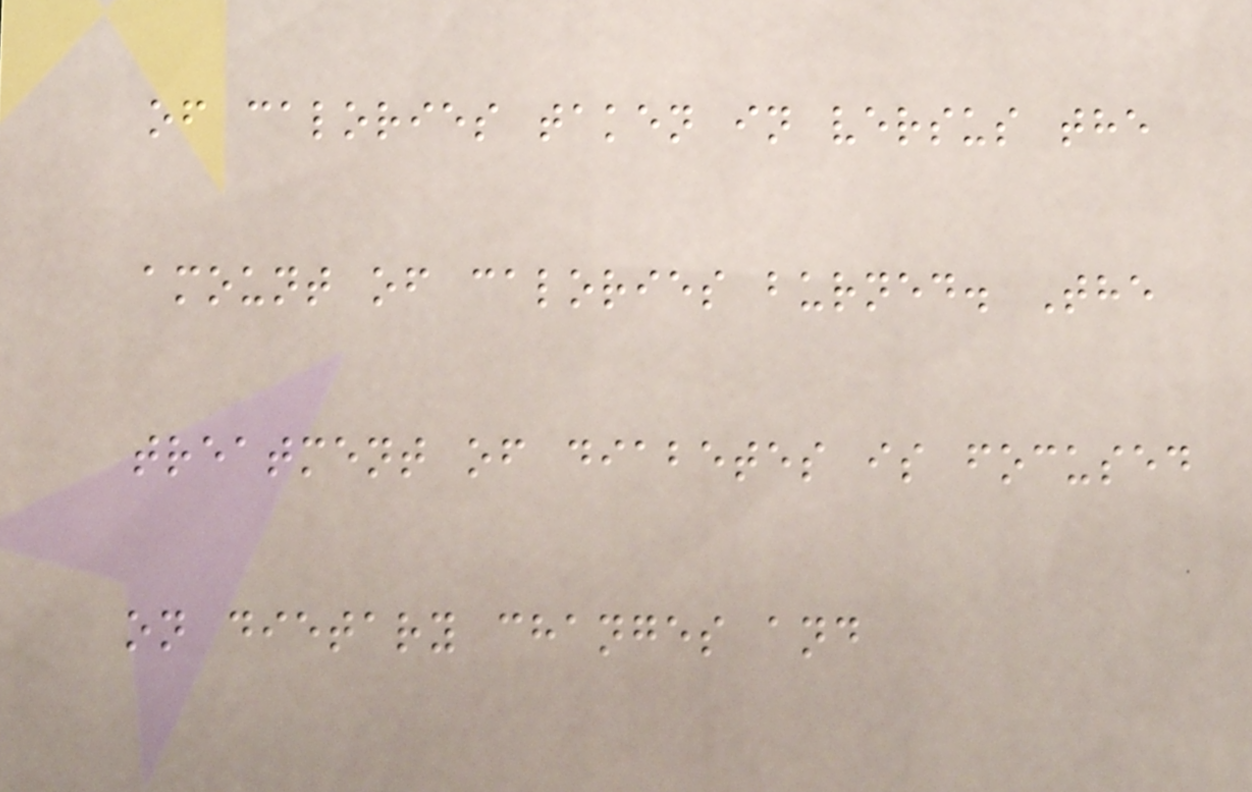of calories taken in versus the
amount of calories burned. The
treatment of diabetes is focused
on dietary changes and
